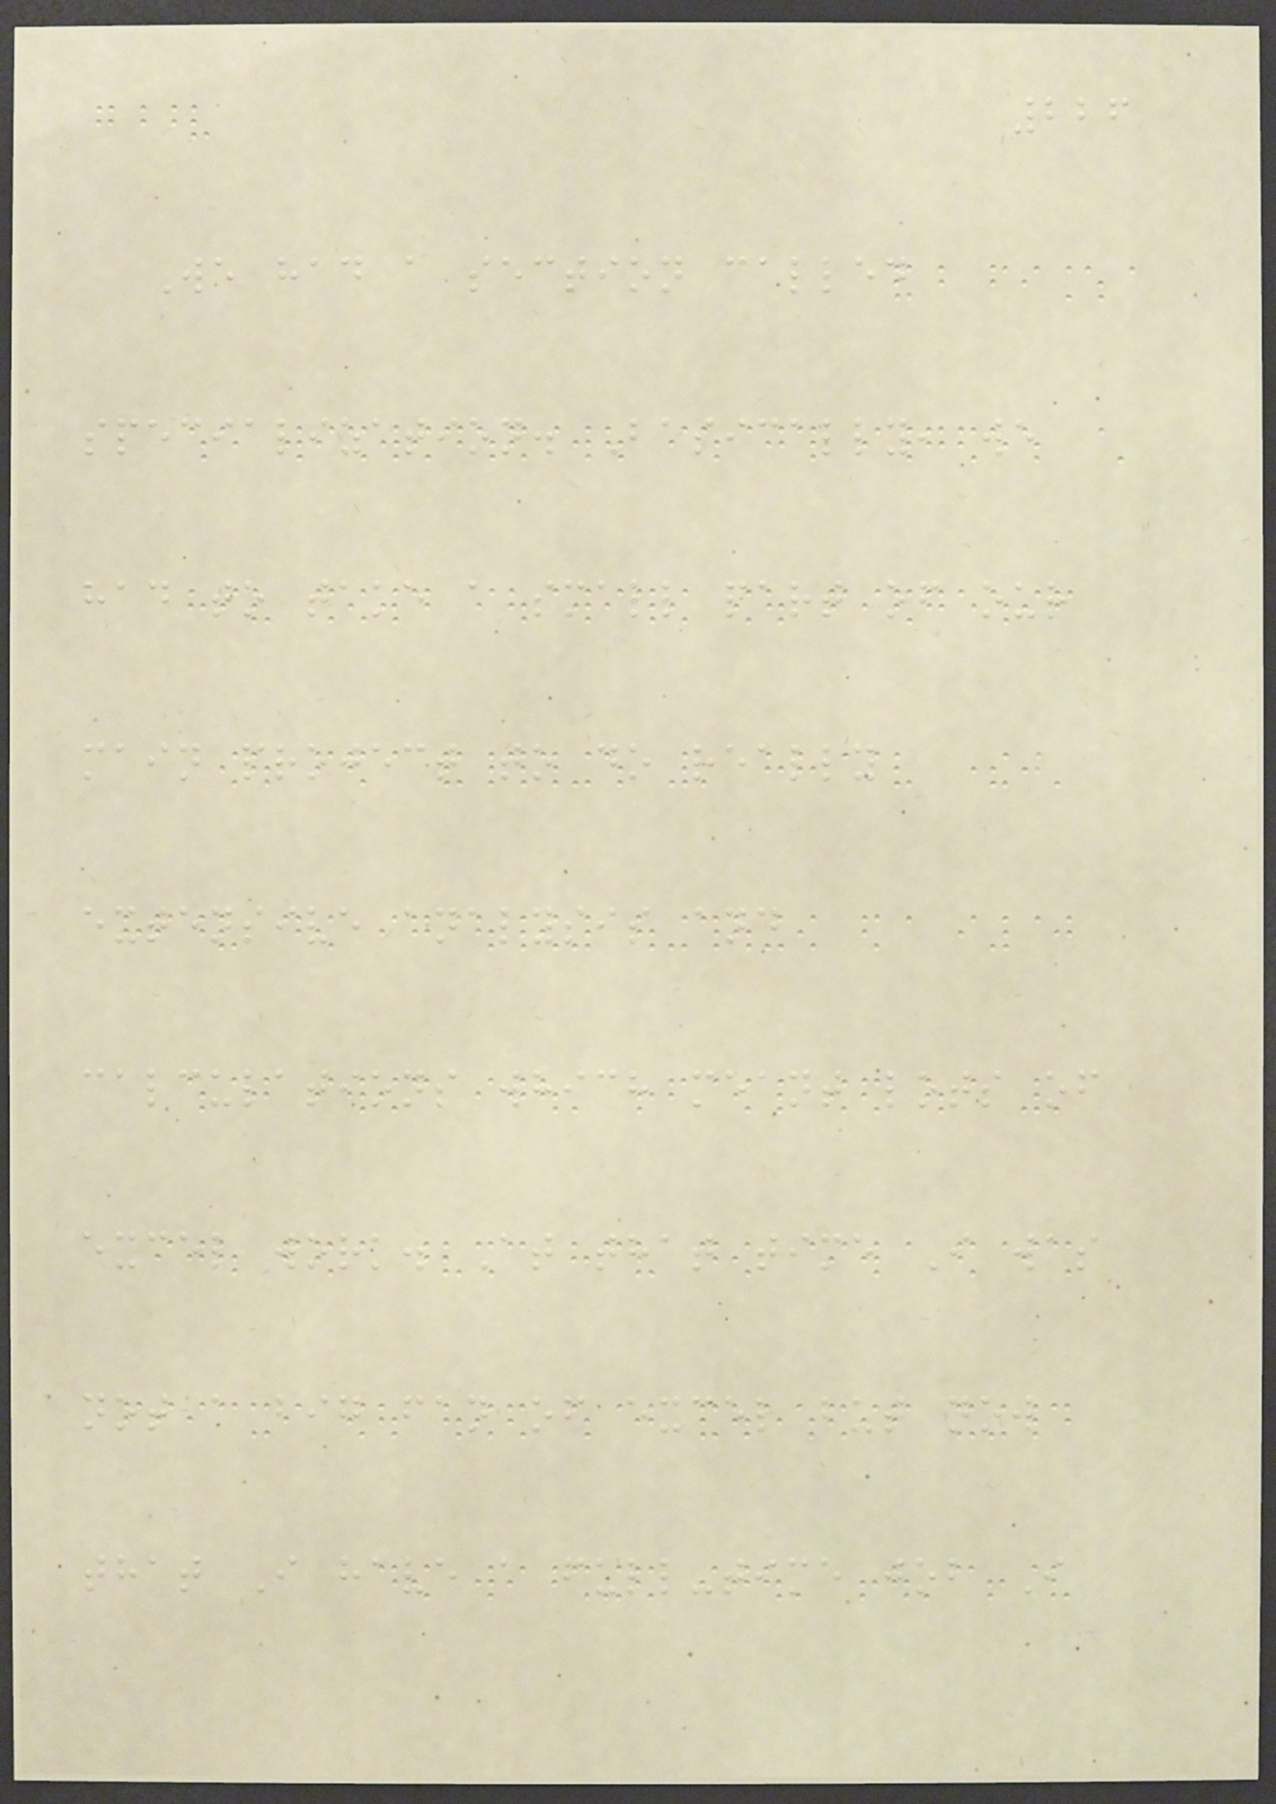226
We had a section called
specialization. Basically, we
had to take a small part of our
main project to do really
extensive analysis and
calculations which meant lots of
excel work. At that time I was
not a big fan of excel but now
that I have a full-time job I
